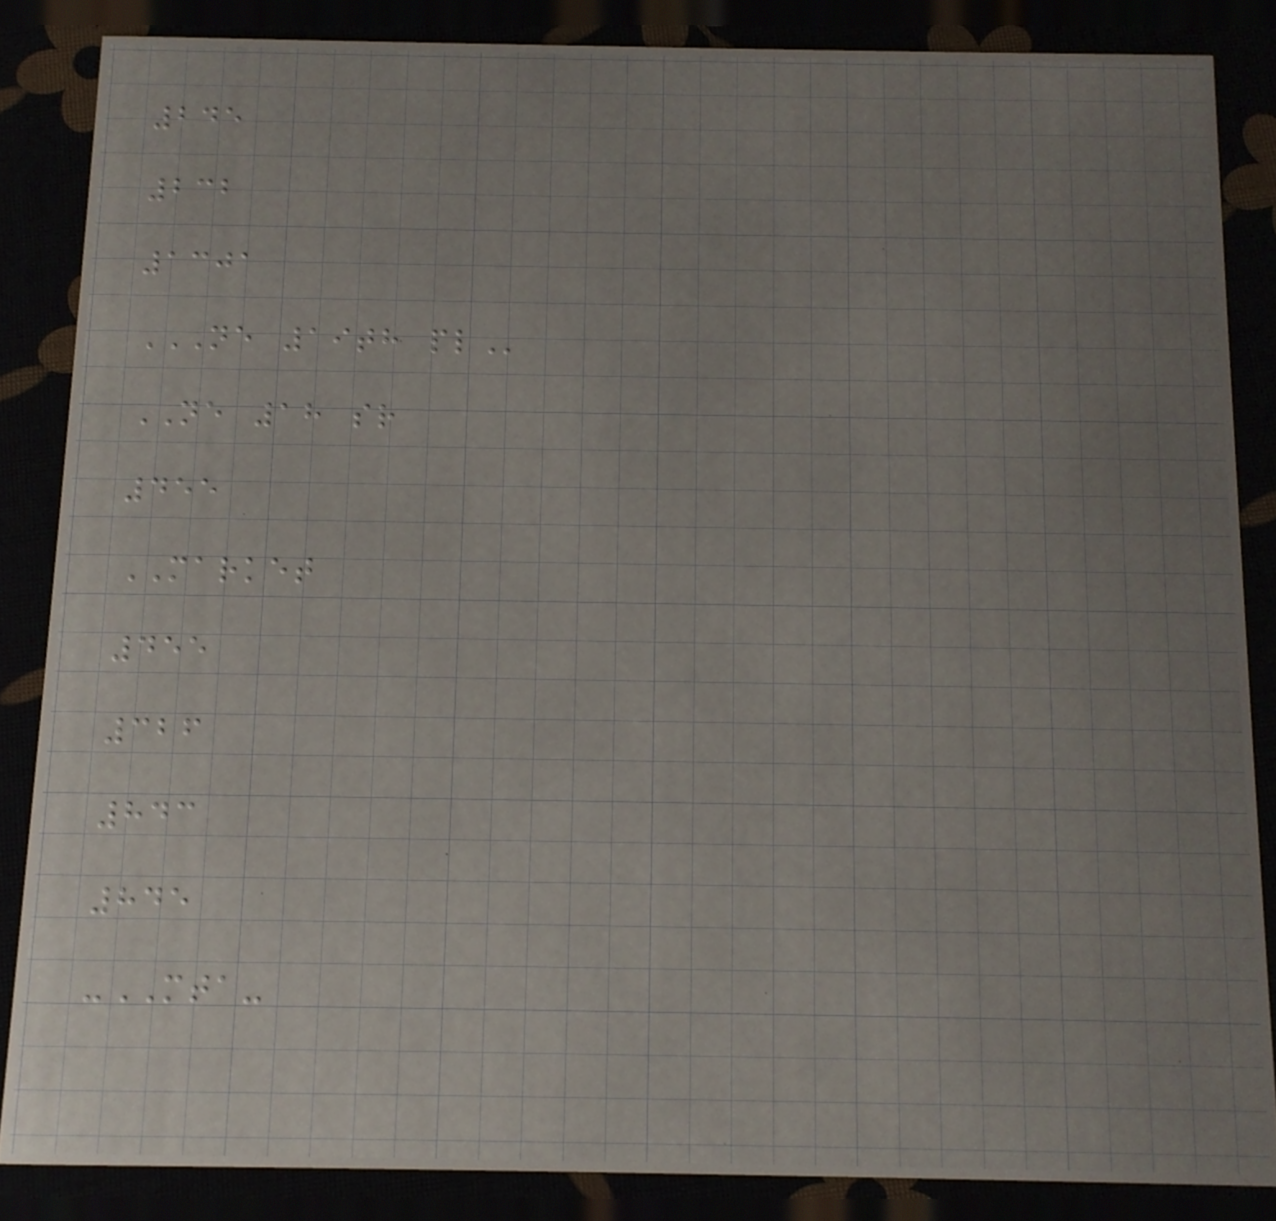245
232
1301
NE 19TH PL
NE 18 sr
455
MARKET
455
326
843
845
-MTA-
